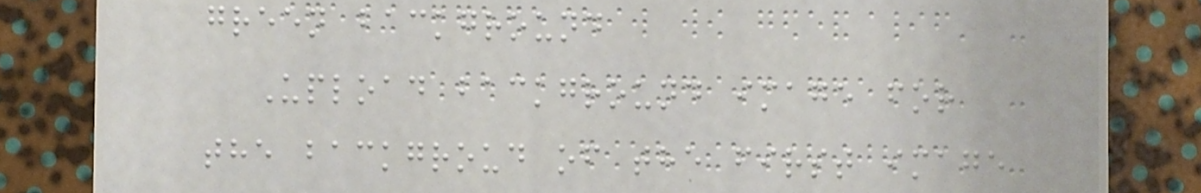green background
Upload background image for
the backgroud of the first image
